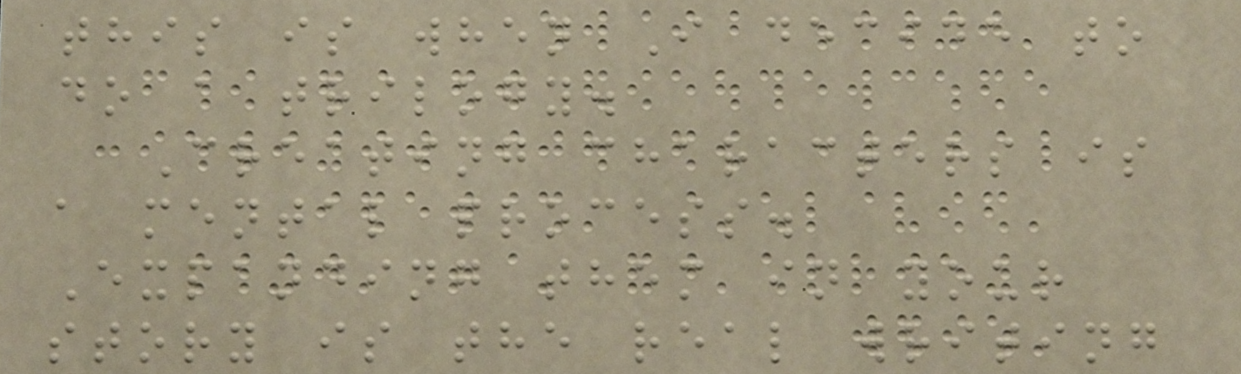this is when I decide to
do a trilogy.
Creating characters is
a mental process.
Expanding them in your
story is the real writing
